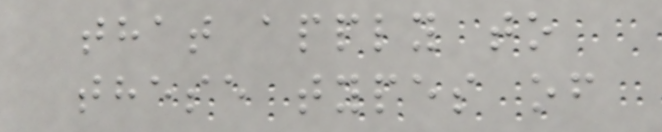that apply to
these types of
